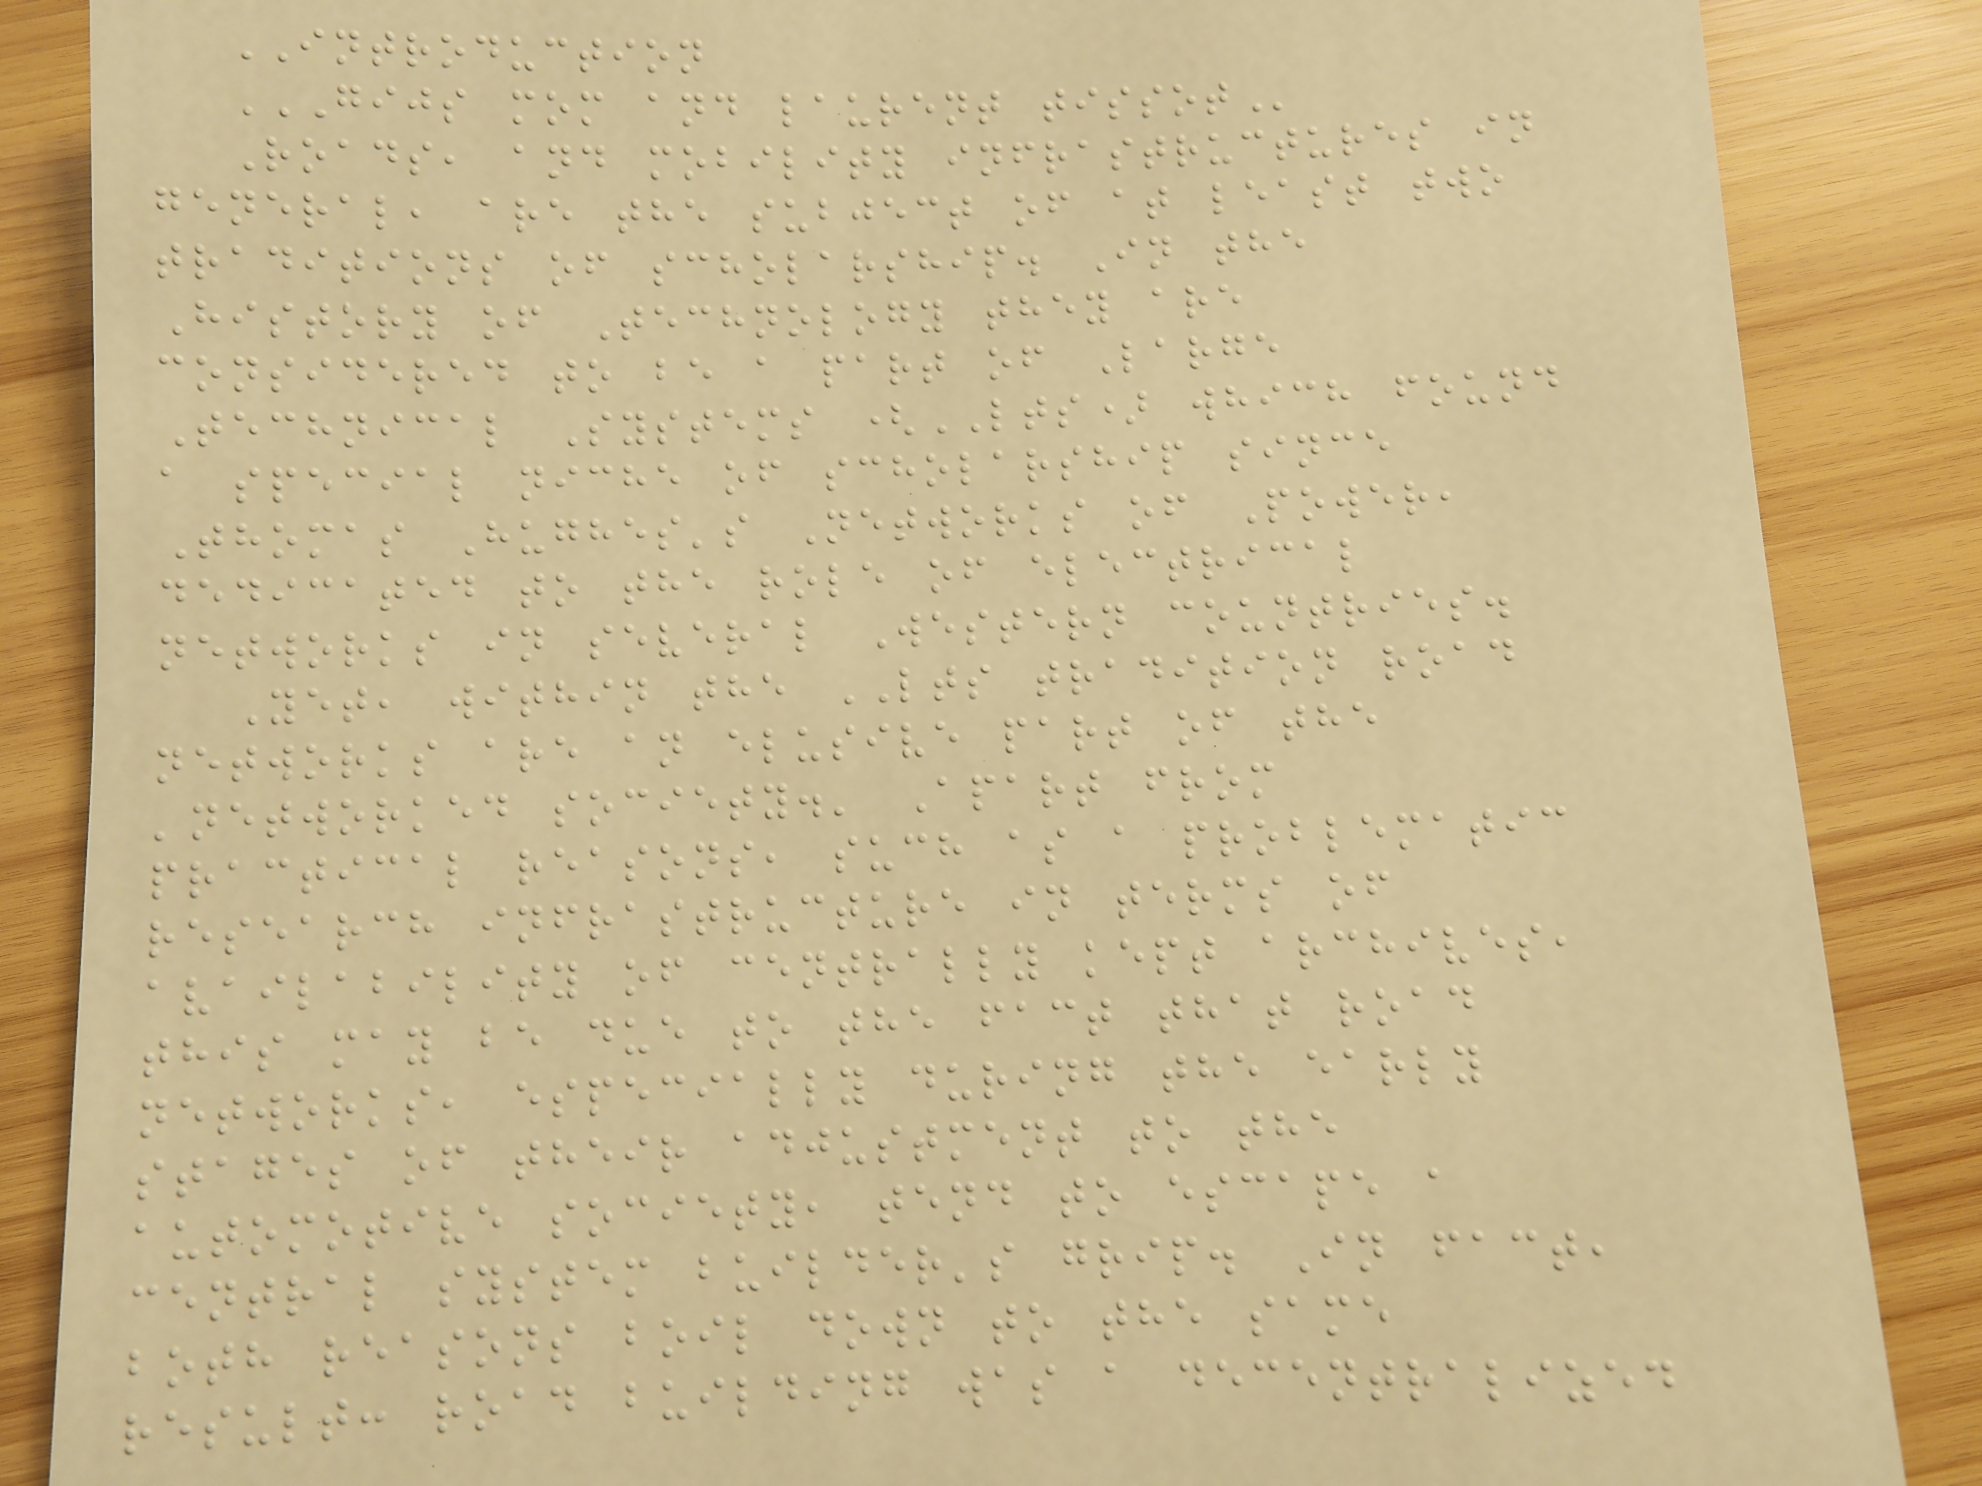INTRODUCTION
GIJS MOM AND LAURENT TISSOT
Roads, and mobility infrastructures in
general, are the subject of at least two
traditions of scholarship. In the
History of Technology they are
considered to be a part of Large
Technical Systems (LTS) which found
a special niche of scholarship since
Thomas Hughes's Networks of Power,
dedicated to the role of electrical
networks in several Western countries.
Yet, within the LTS tradition road
networks are an elusive part of the
'networked society.' Apart from
practical reasons, such as a problematic
research infrastructure in terms of
availability of centrally kept archives,
this may be due to the fact that road
networks, especially during the early
stages of their adjustment to the
automotive society, tend to escape a
central system builder's grip. In fact,
both reasons boil down to the same
result: road building was a decentralized
